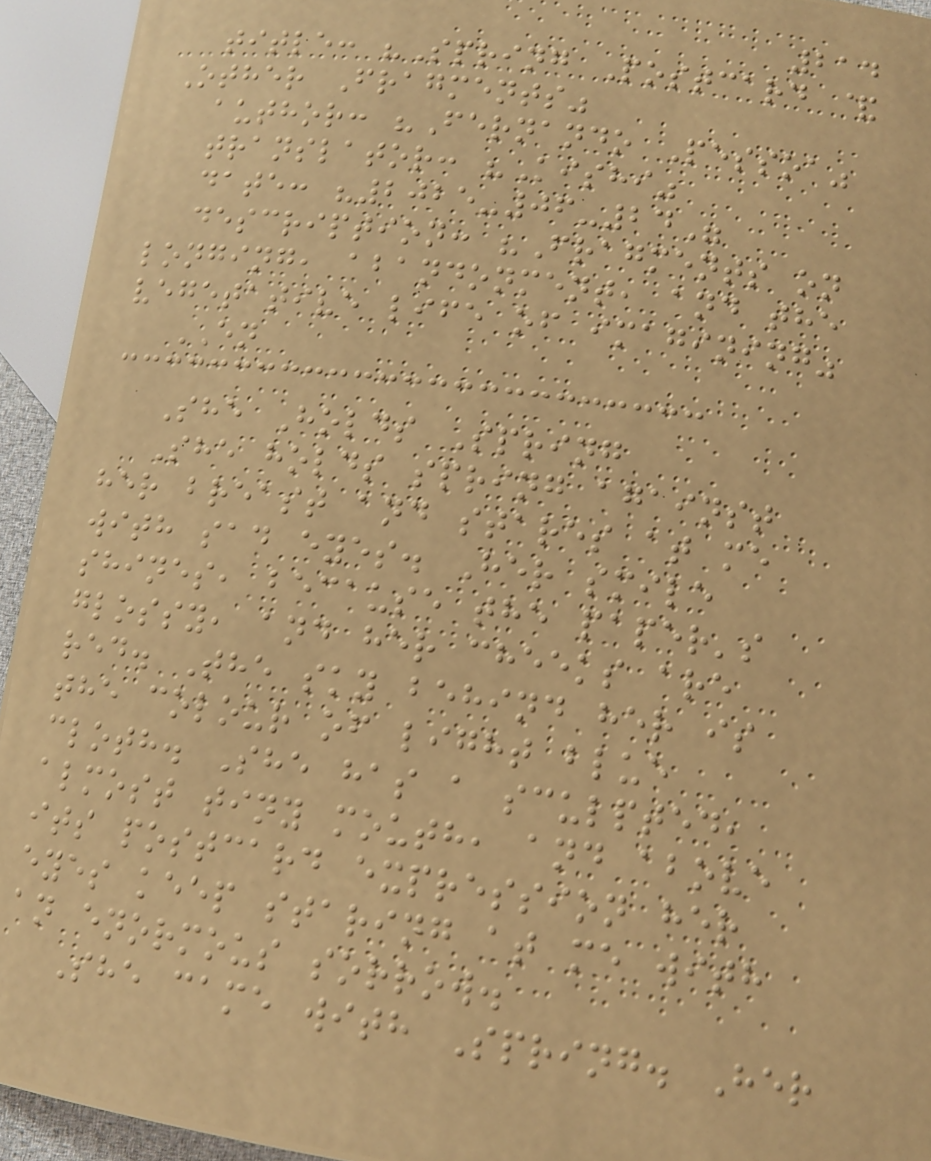214
title: "Spring Postcard &
Other Fragments"
author: "Fernando Pessoa"
translator: "Kishi"
date: "2025-06-24"
description: "Fragments on
longing, abandonment, and the
vegetative life of imagining"
EN
She Holds Spring
She holds spring against
her breast and stares at me
with sad eyes. Her smile
shines, because the paper's
glossy, and her cheeks are
red. The sky behind her is
the colour of light blue
cloth. She has a sculpted,
almost tiny mouth, and above
its postcard expression her
eyes keep staring at me with
an enormous sorrow.
She came with Spring. Her
